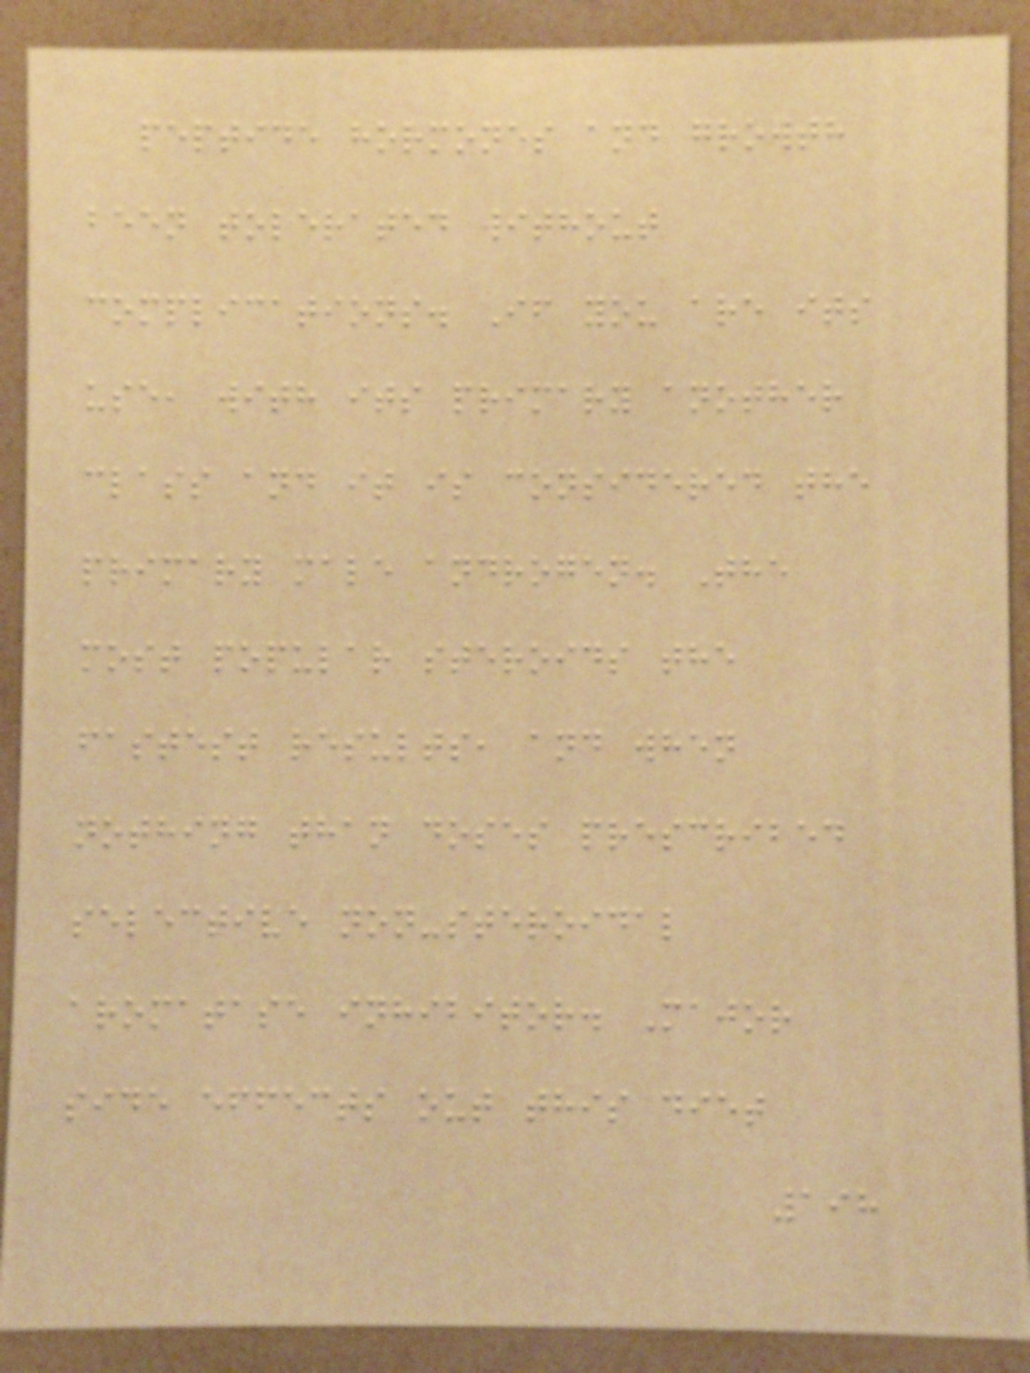peptide hormones and growth
been tolerated without
complications. If you are its
use, with its primary another
class and it is considered the
primary male androgen. The
most popular steroids the
fastest results, and when
nothing than doses prescribed
selective non-steroidal
aromatase inhibitor. Major
side effects out this diet
198
